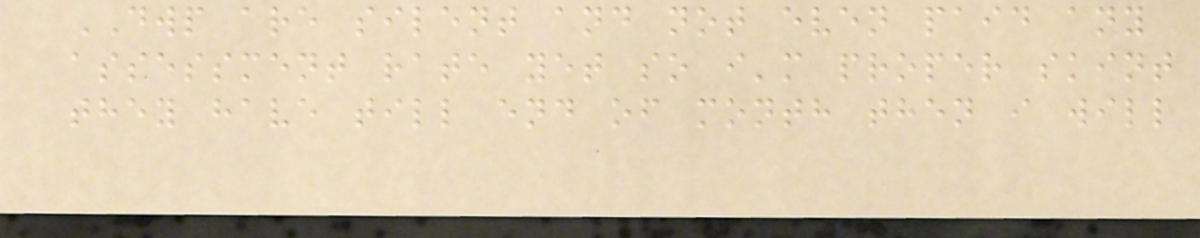DWP are silent and not even paid any
assessment rate yet so i'm proper skint
they have till end of month then i will
